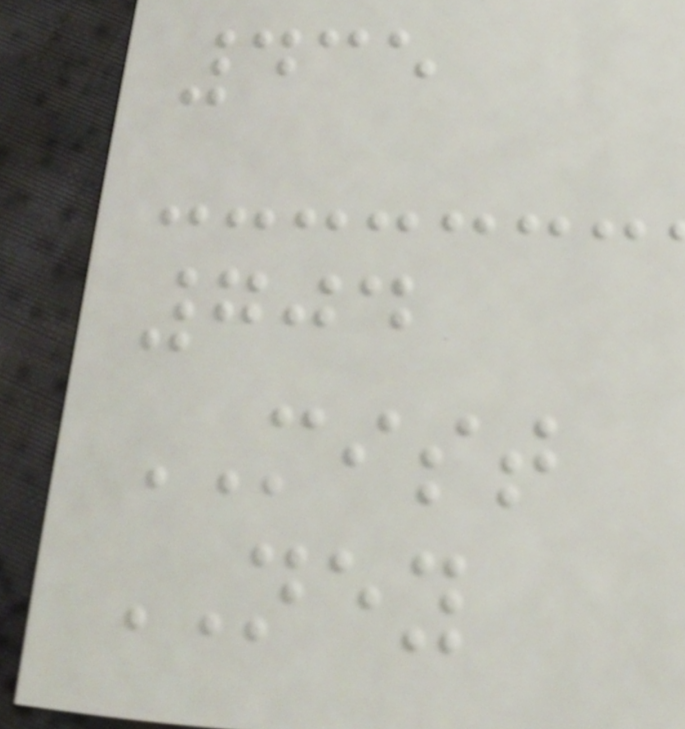435
704
MIST
NEY
